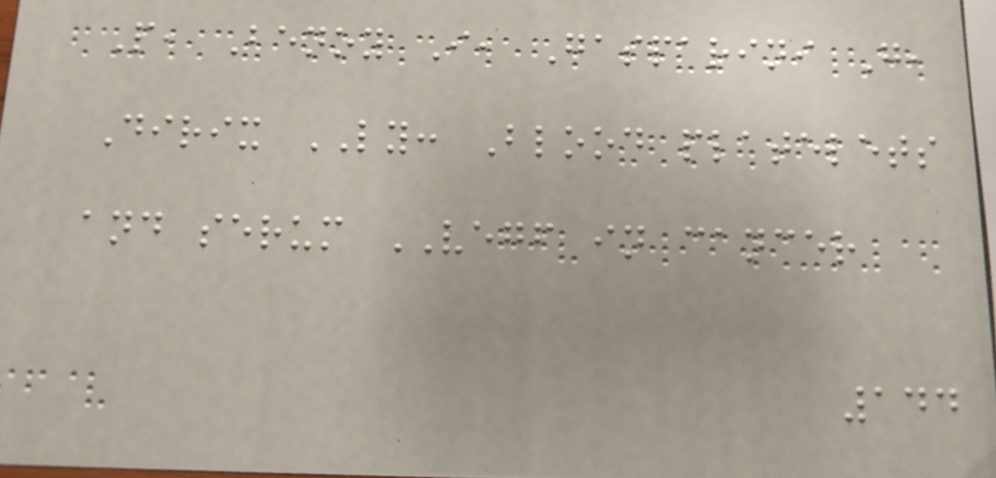P, Benoy I, Gasparini G,
Dirix LY: Blood platelets
and serum VEGF in cancer
144
